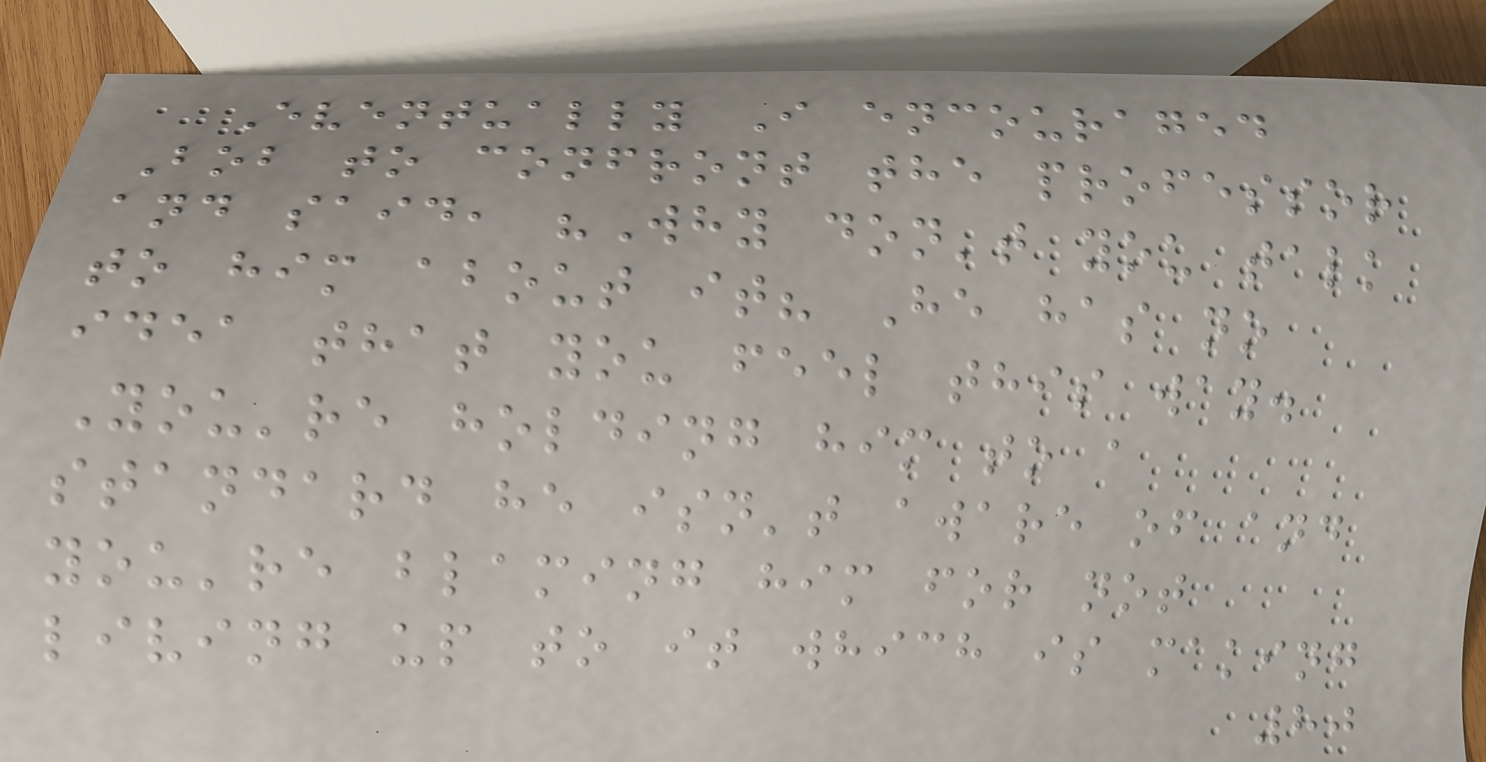Eventually I encouraged
Bob to confront the professor
and said, "Why don't you talk
to him about it? He has no
idea that you feel this way.
You're holding him to a
standard he isn't aware of and
you're blaming him for not
living up to it which is making
80
